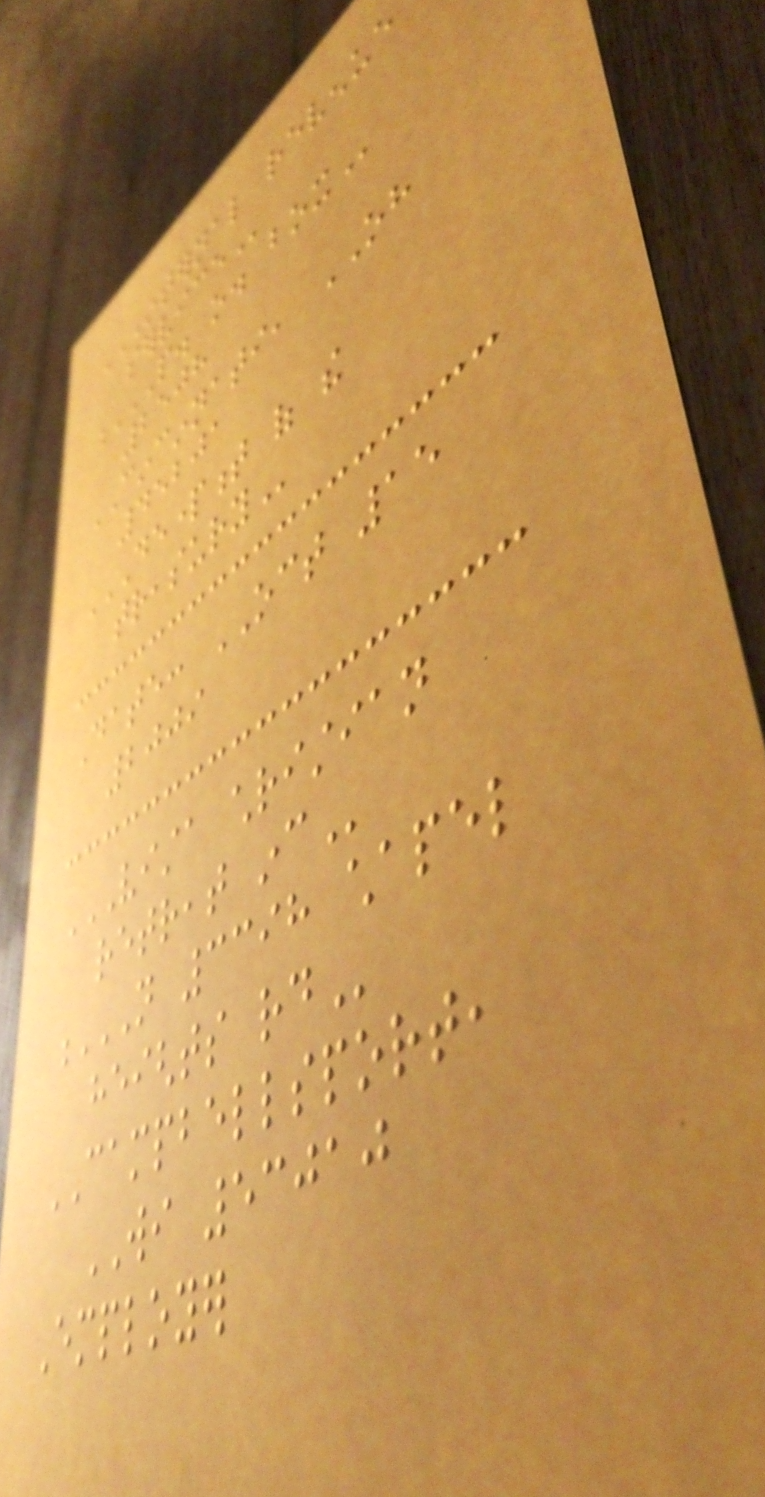INTERNAL REVENUE
SERVICE
P. O. BOX
2508
CINCINNATI, OH
45201
DEPARTMENT OF THE
TREASURY
Date: OCT 15
2009
VISTA CHRISTIAN
RETREAT INC
N 3398 CHAPEL
HEIGHTS RD
CAMPBELLSPORT,
WI 53010
Employer
